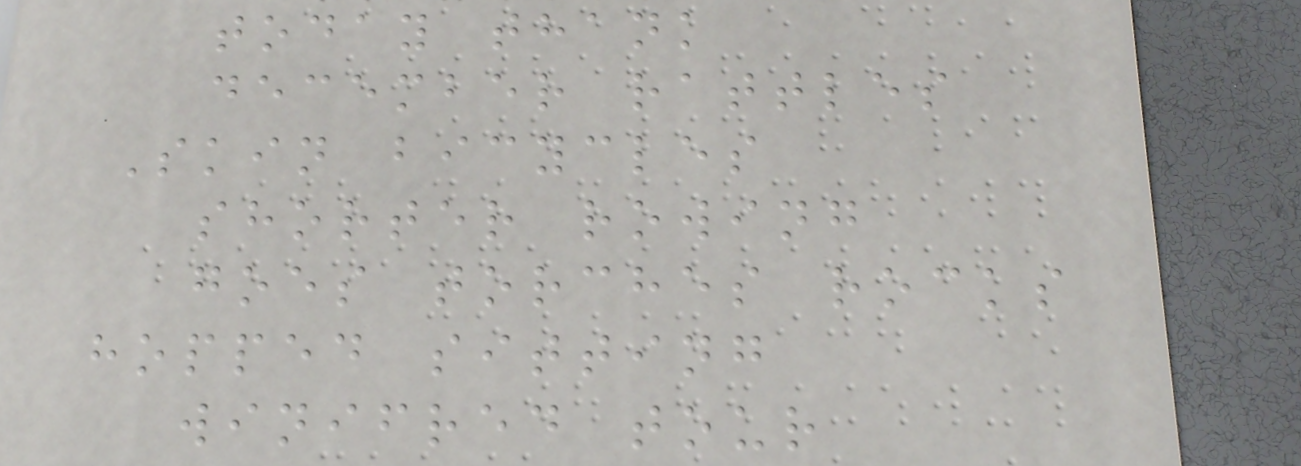today thank
december rattles
Skin bicycles
shorter rowing
goes torches rocks
hopped sitting
winifred tour
